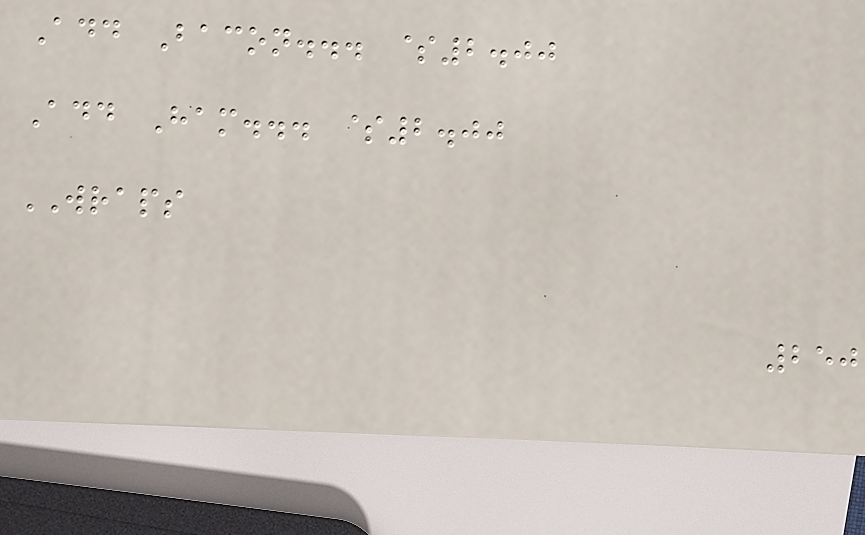Add Bacon... $2.00
Add Ham... $2.00
WRAPS
250
